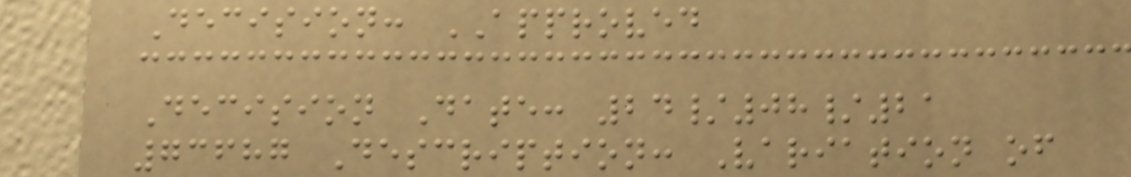Decision: APPROVED
Decision Date: 24/08/21
73687 Description: Variation of
